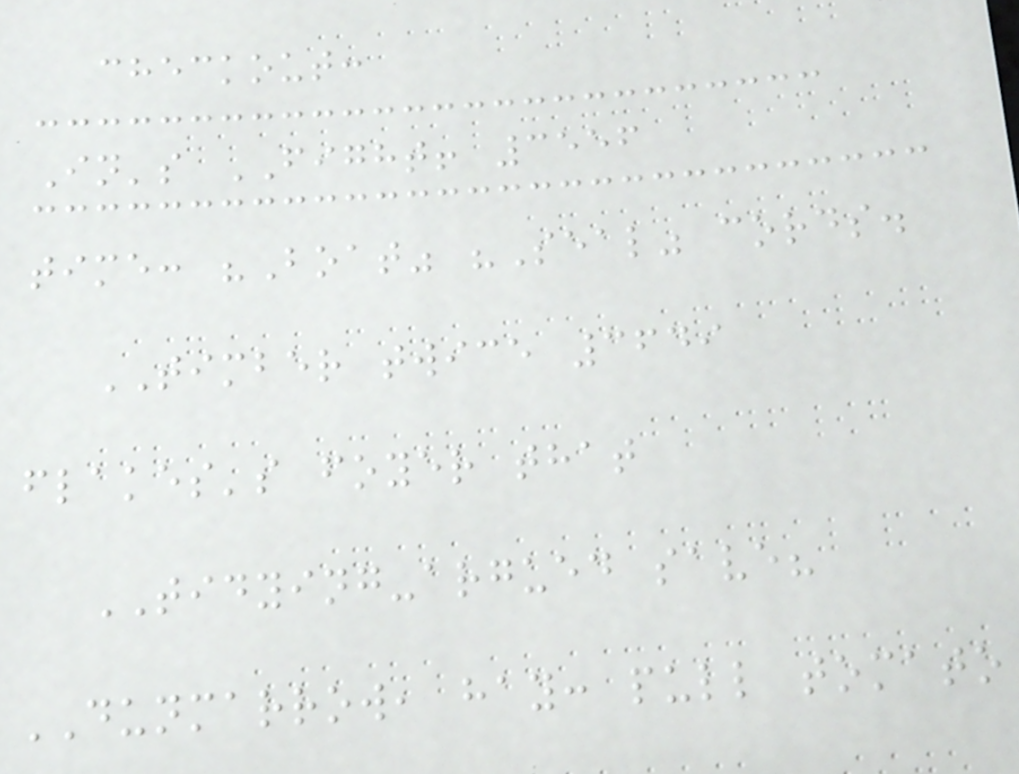checkout:
In's FIGHT! 3556
time: "Boat" "Seal" cords.
TIMBER twice 3649
flakes's foyer that
TIDYING-argued save?
DUNMARROW, hay: pull tomato
